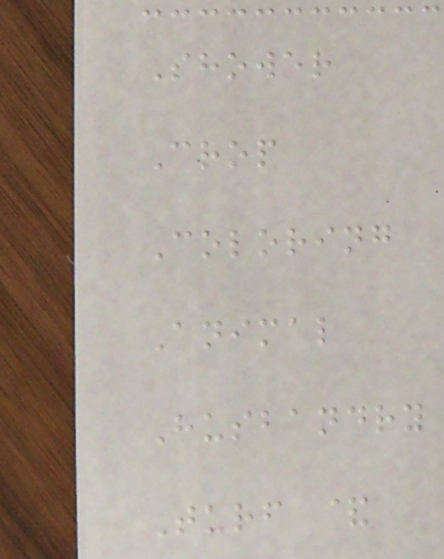Shower
Crop
Coloring
Animal
Husbandry
Turf &
